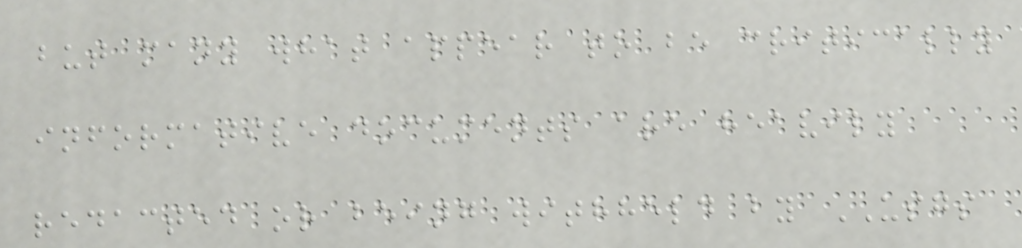but many what appear to be critically
informative documents are heavily
redacted or being withheld by USGS
